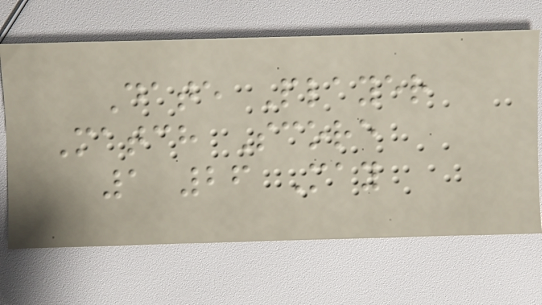Date Player
Match Score
1 26 May
